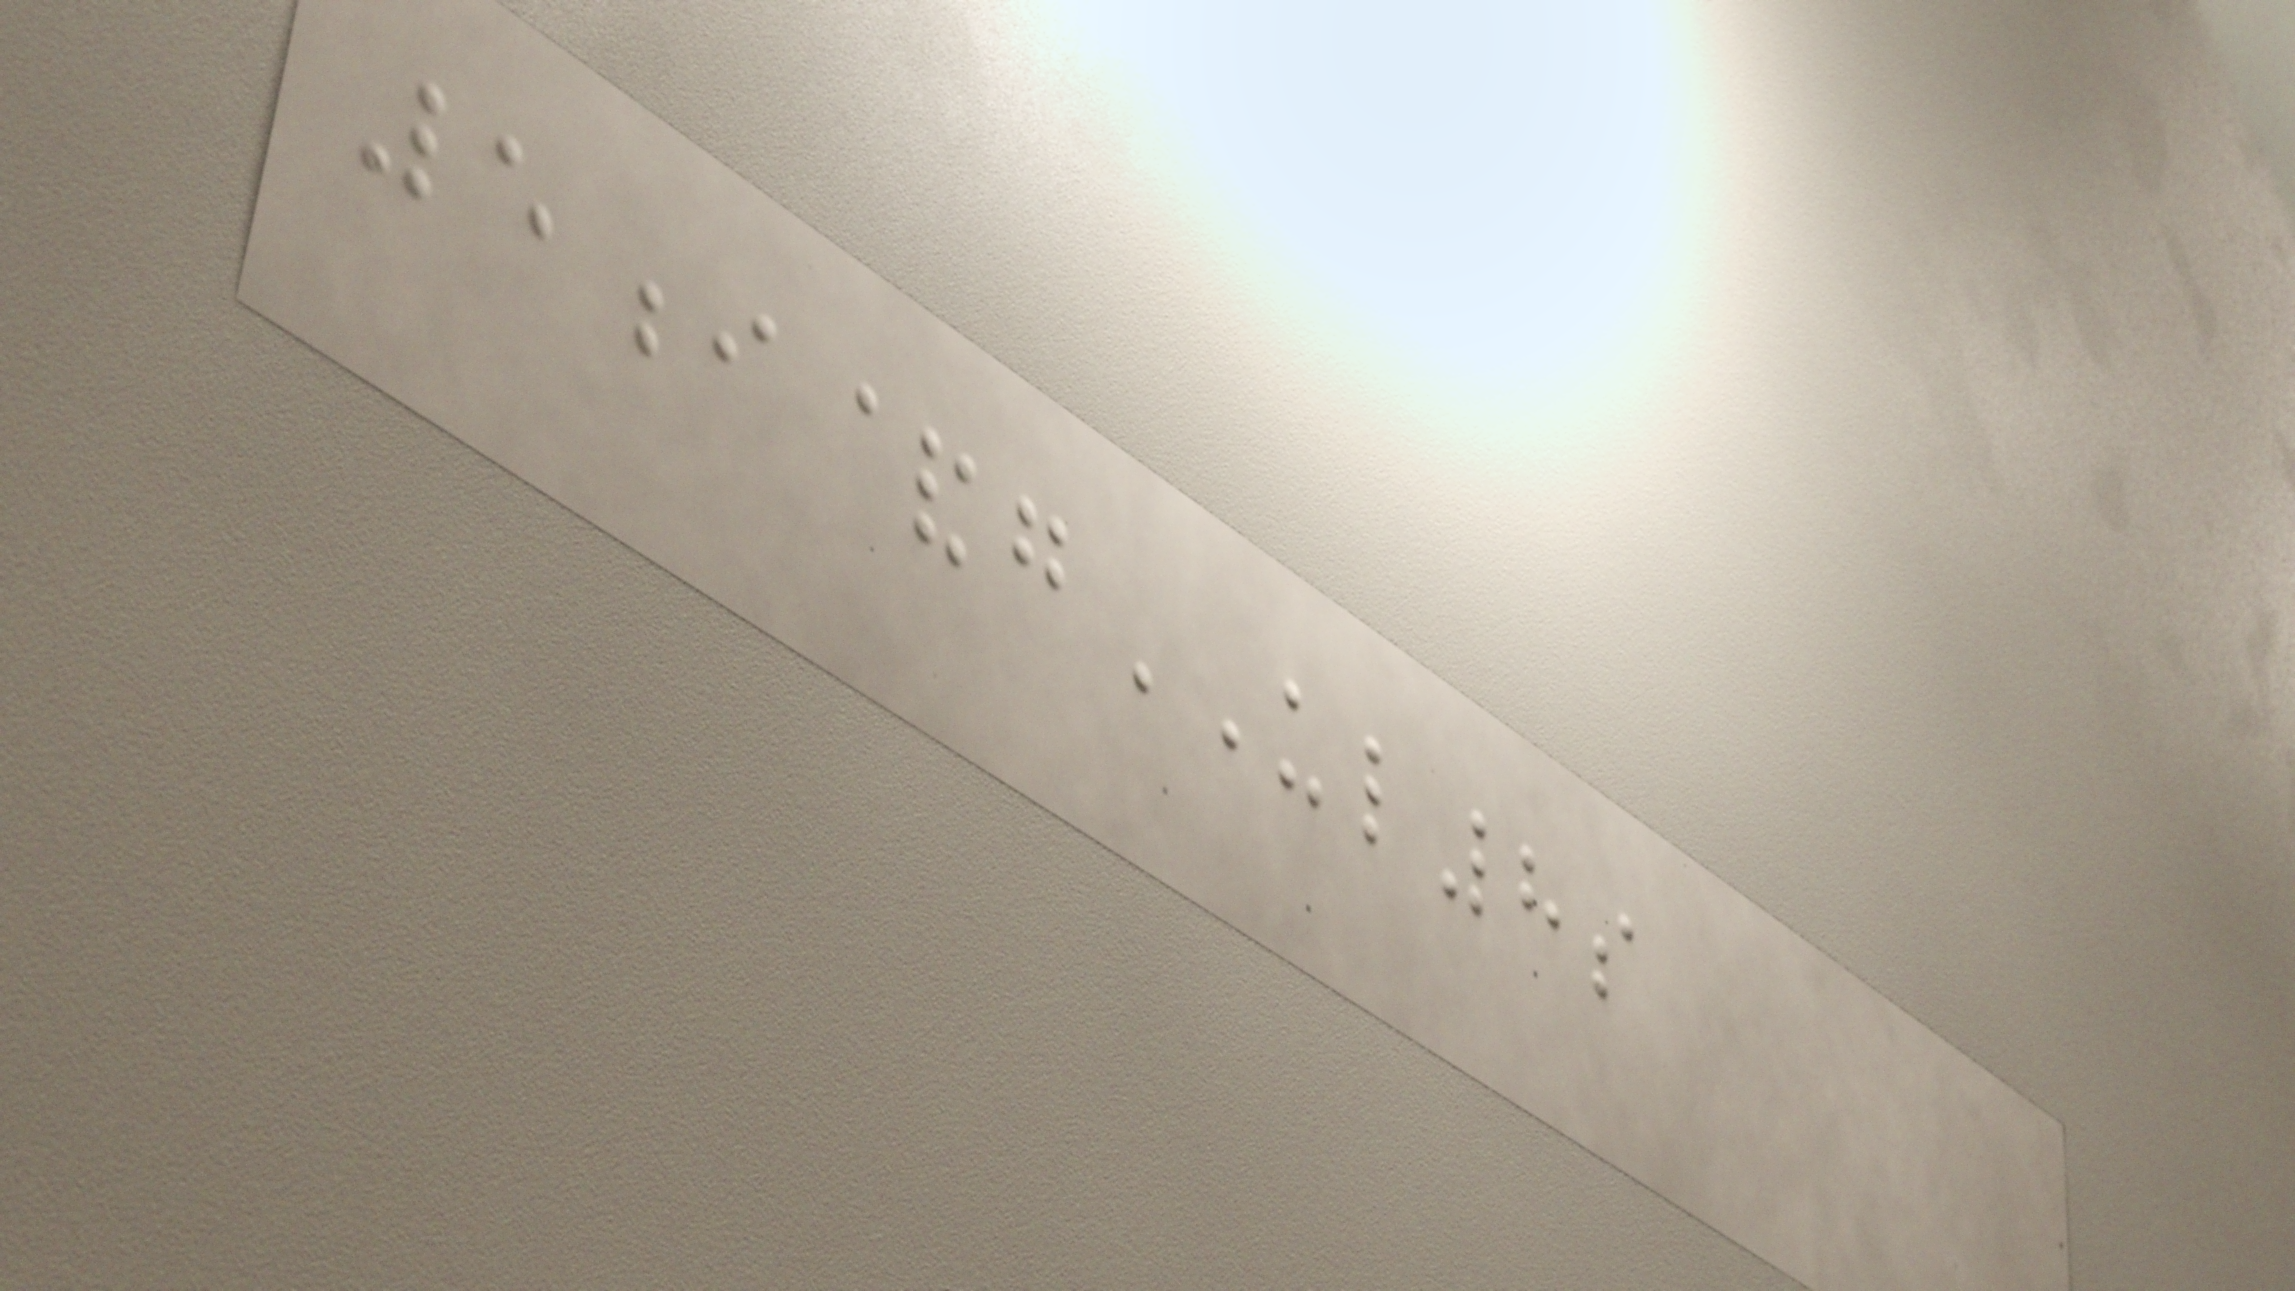5i&gUL8s
